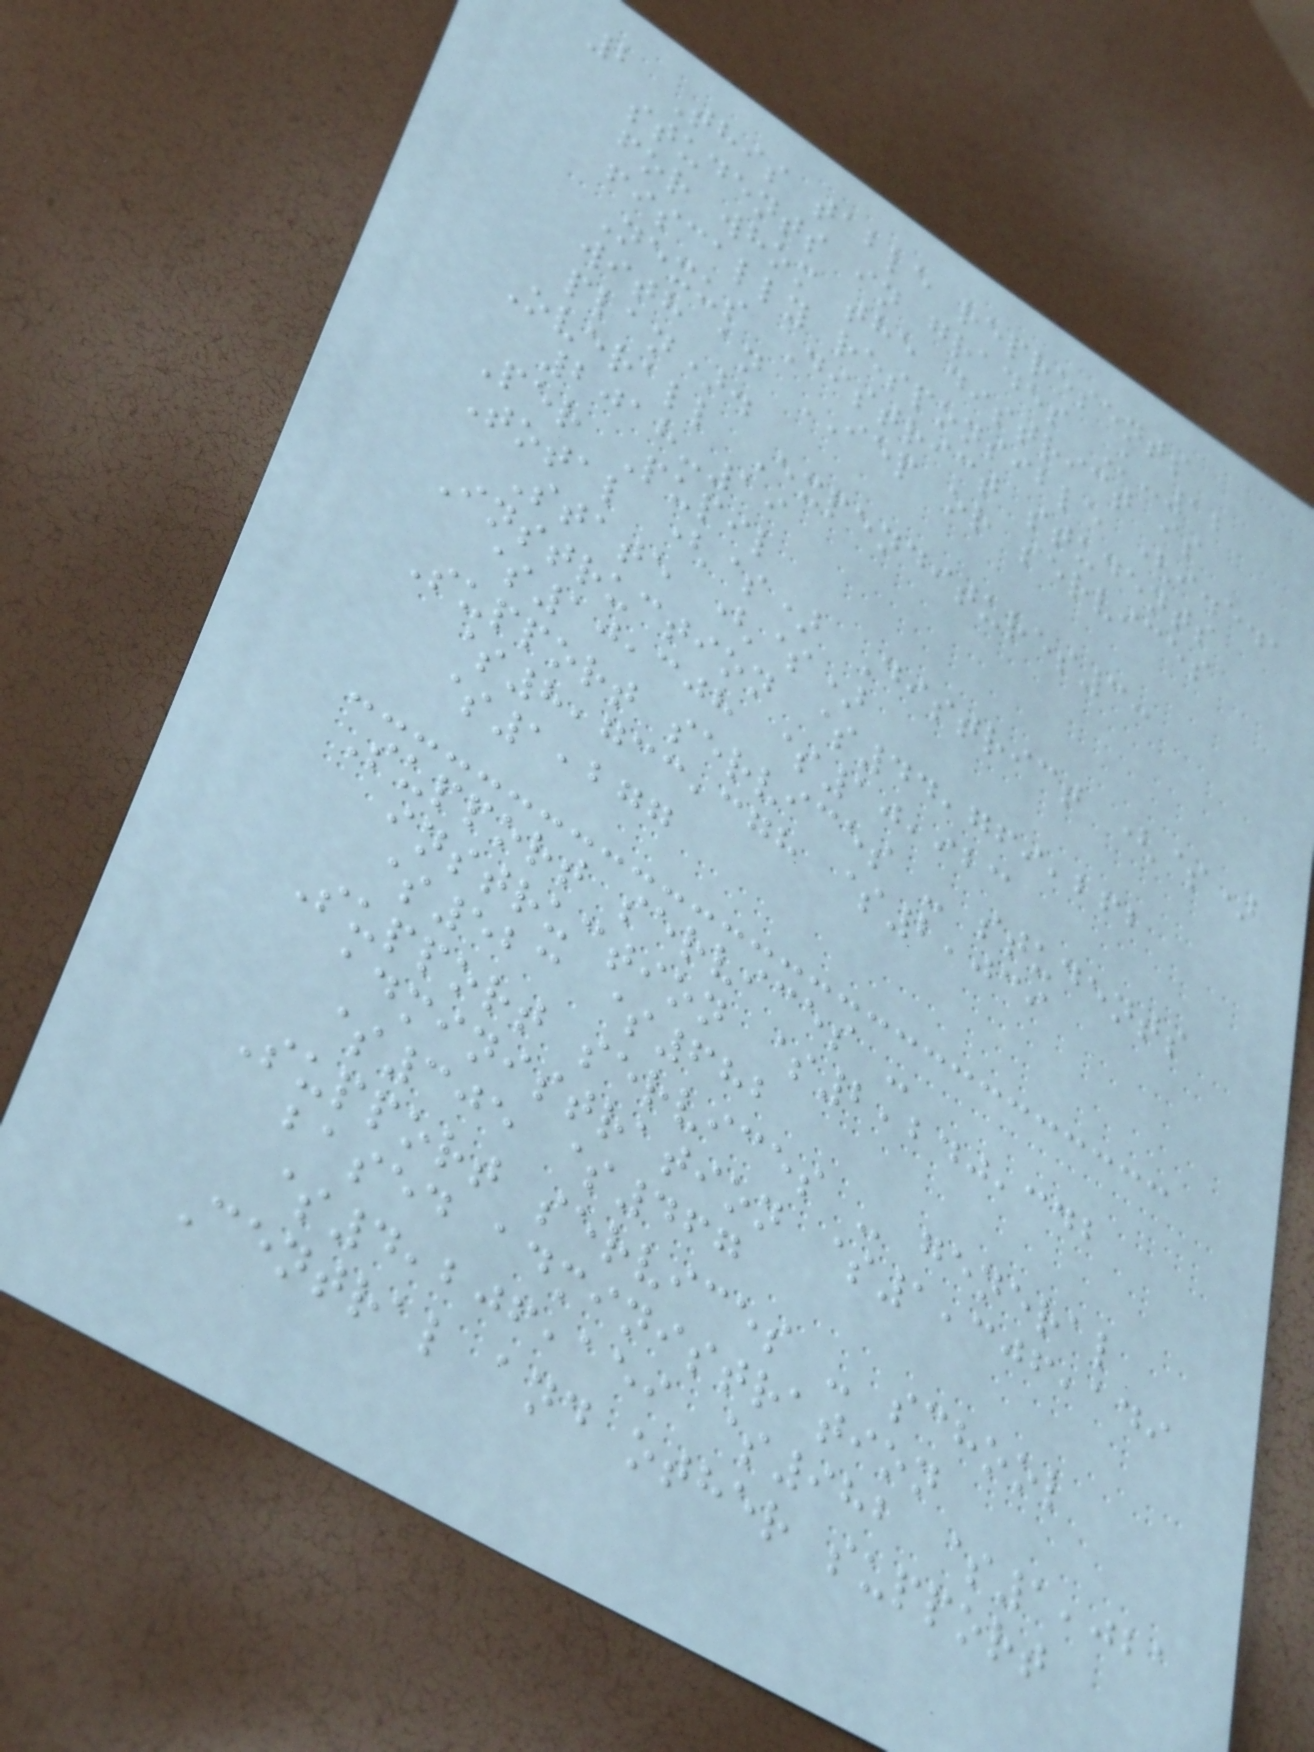2 This table represents
students in grades K-12
for whom the district is
fiscally responsible (i.e.,
Nexus District students
with an IEP or services
plan).
Overall Expenditures3:
2018-19
Per Pupil
Total ($) District ($)
State ($)
Instruction $44,769,262
$10,308 $10,923
Support services - students
$8,733,378 $2,039
$1,277
Support services -
instruction $2,240,342
$523 $682
Support services - general
administration $1,306,149
$305 $467
Support services - school
based administration
$4,206,159 $982 $1,021
Central and other support
